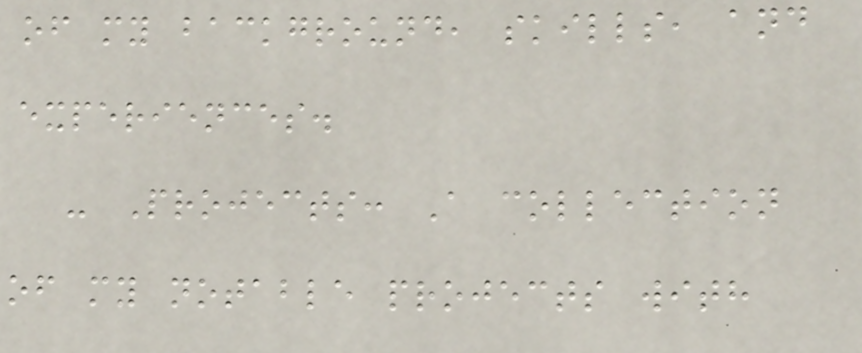of my background, skills, and
experiences.
- Projects: A collection
of my notable projects with
